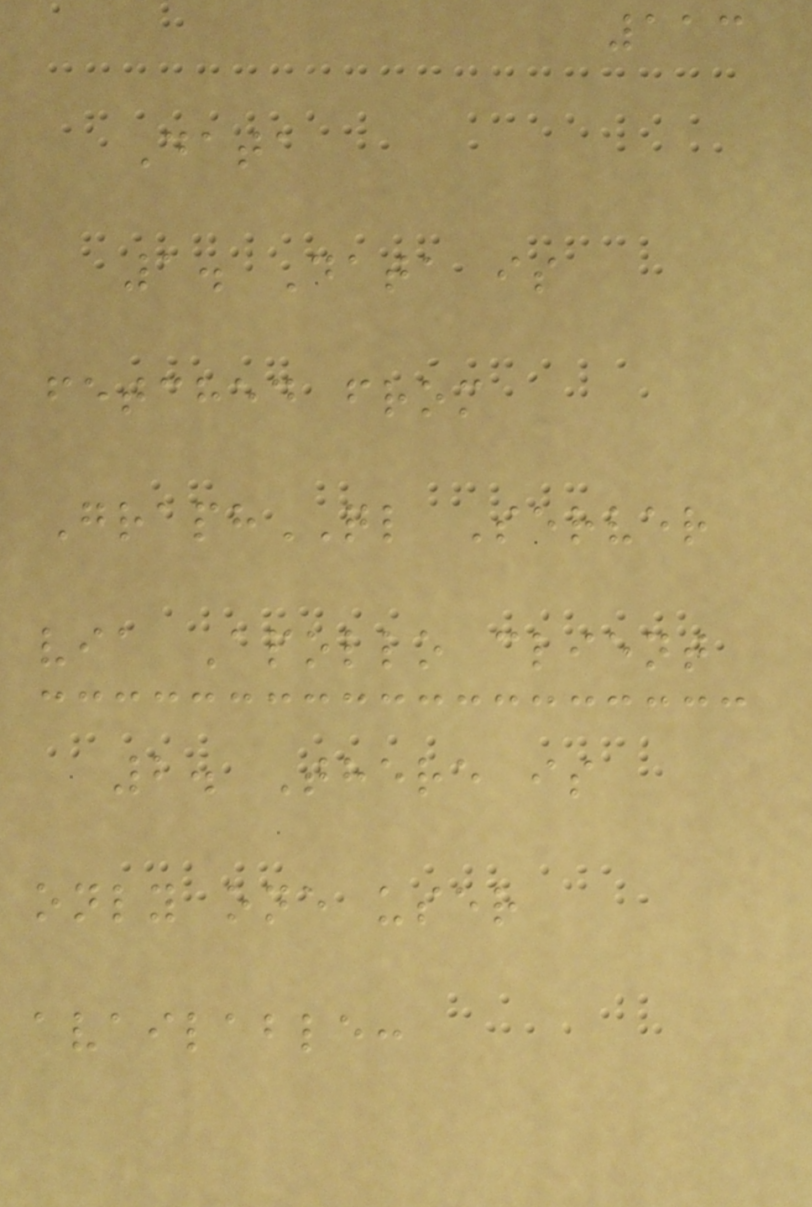113
Data
1. Data is
fetched from
GraphQL Server
via Apollo client
2. There is
only one user
available:
